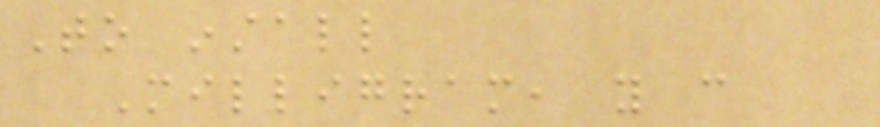To install
Milligram, you can
